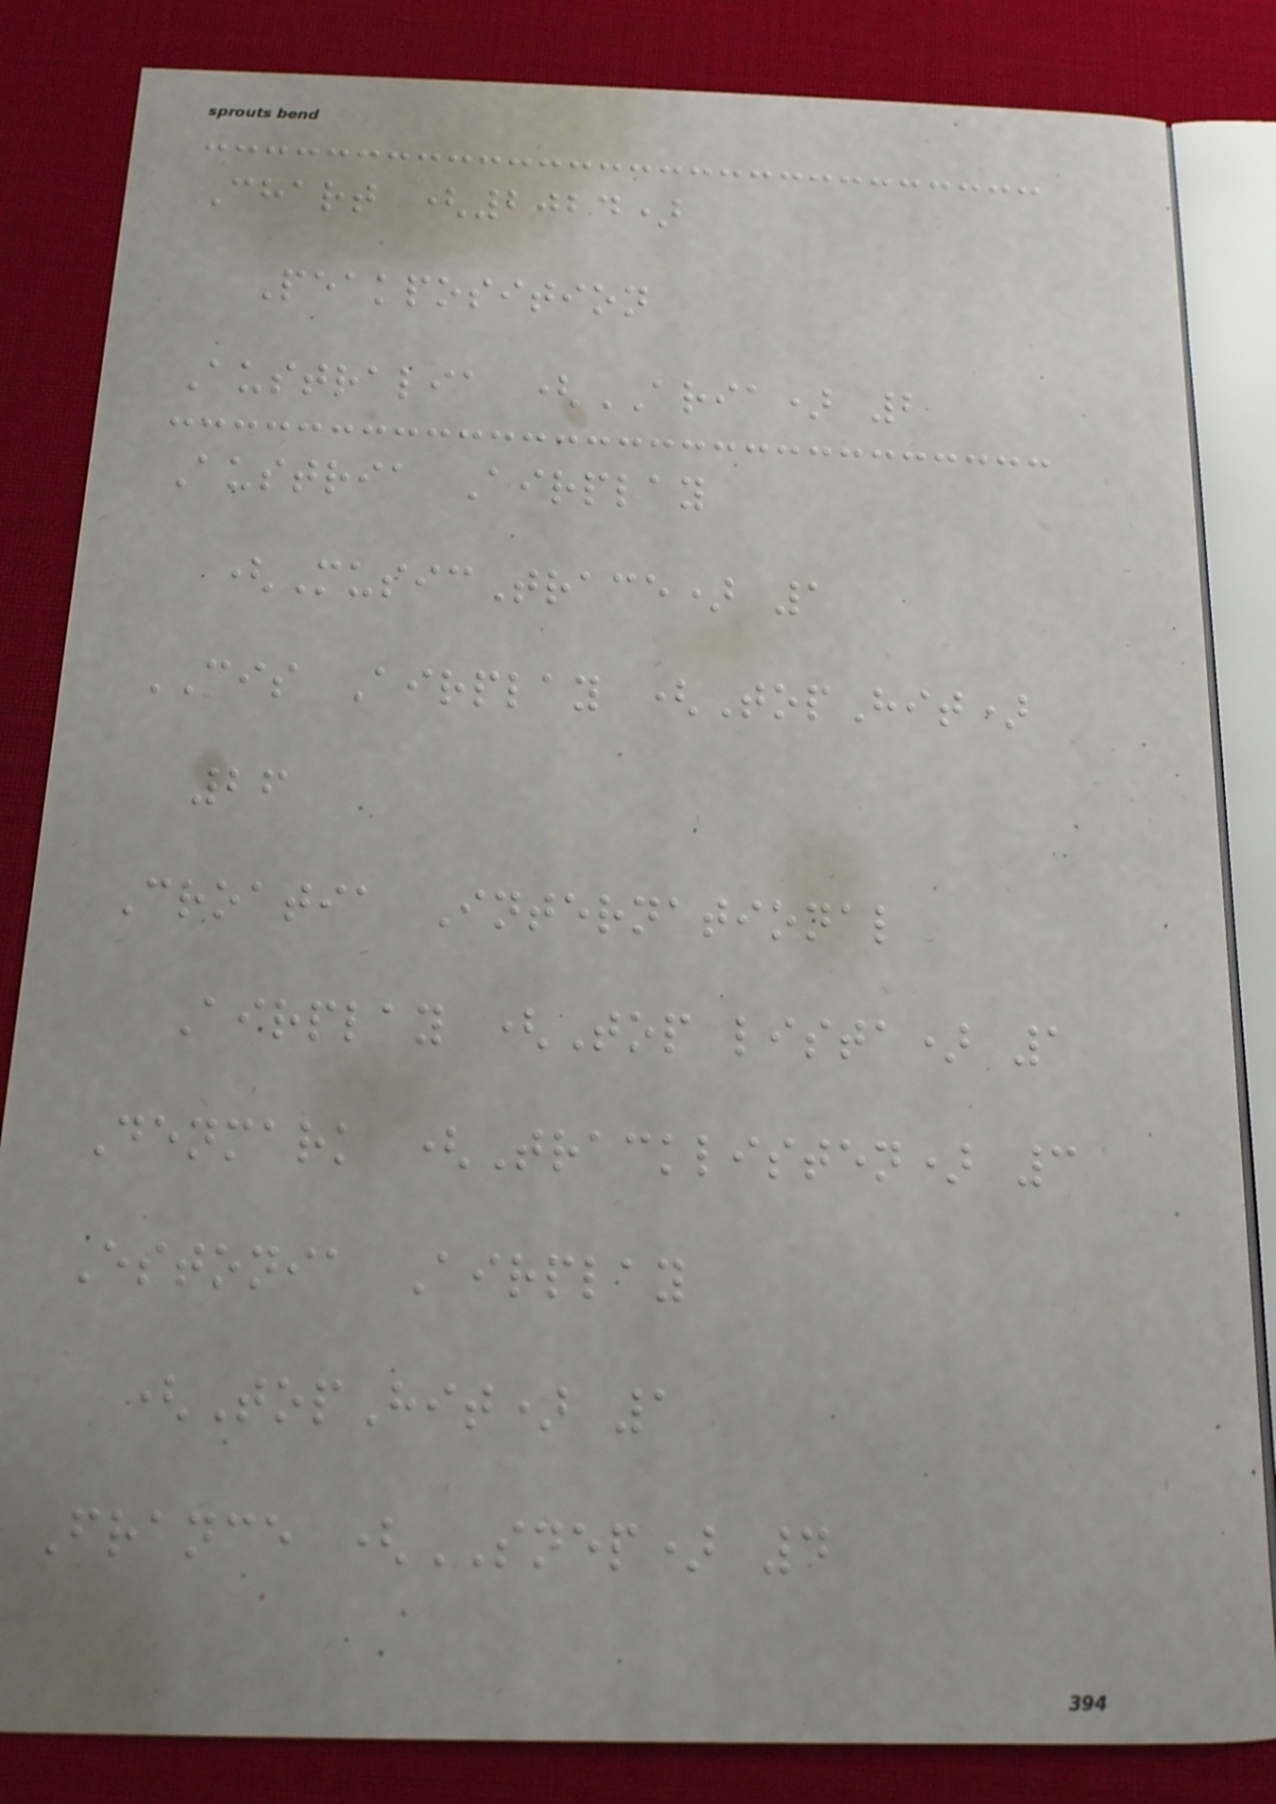Chart (2024)
Peakposition
Australia (ARIA) 2
Austria Airplay
(MusicTrace) 1
CIS Airplay (TopHit)
26
Croatia International
Airplay (Top lista) 1
Denmark (Tracklisten) 3
Estonia Airplay
(TopHit) 1
France (SNEP) 4
